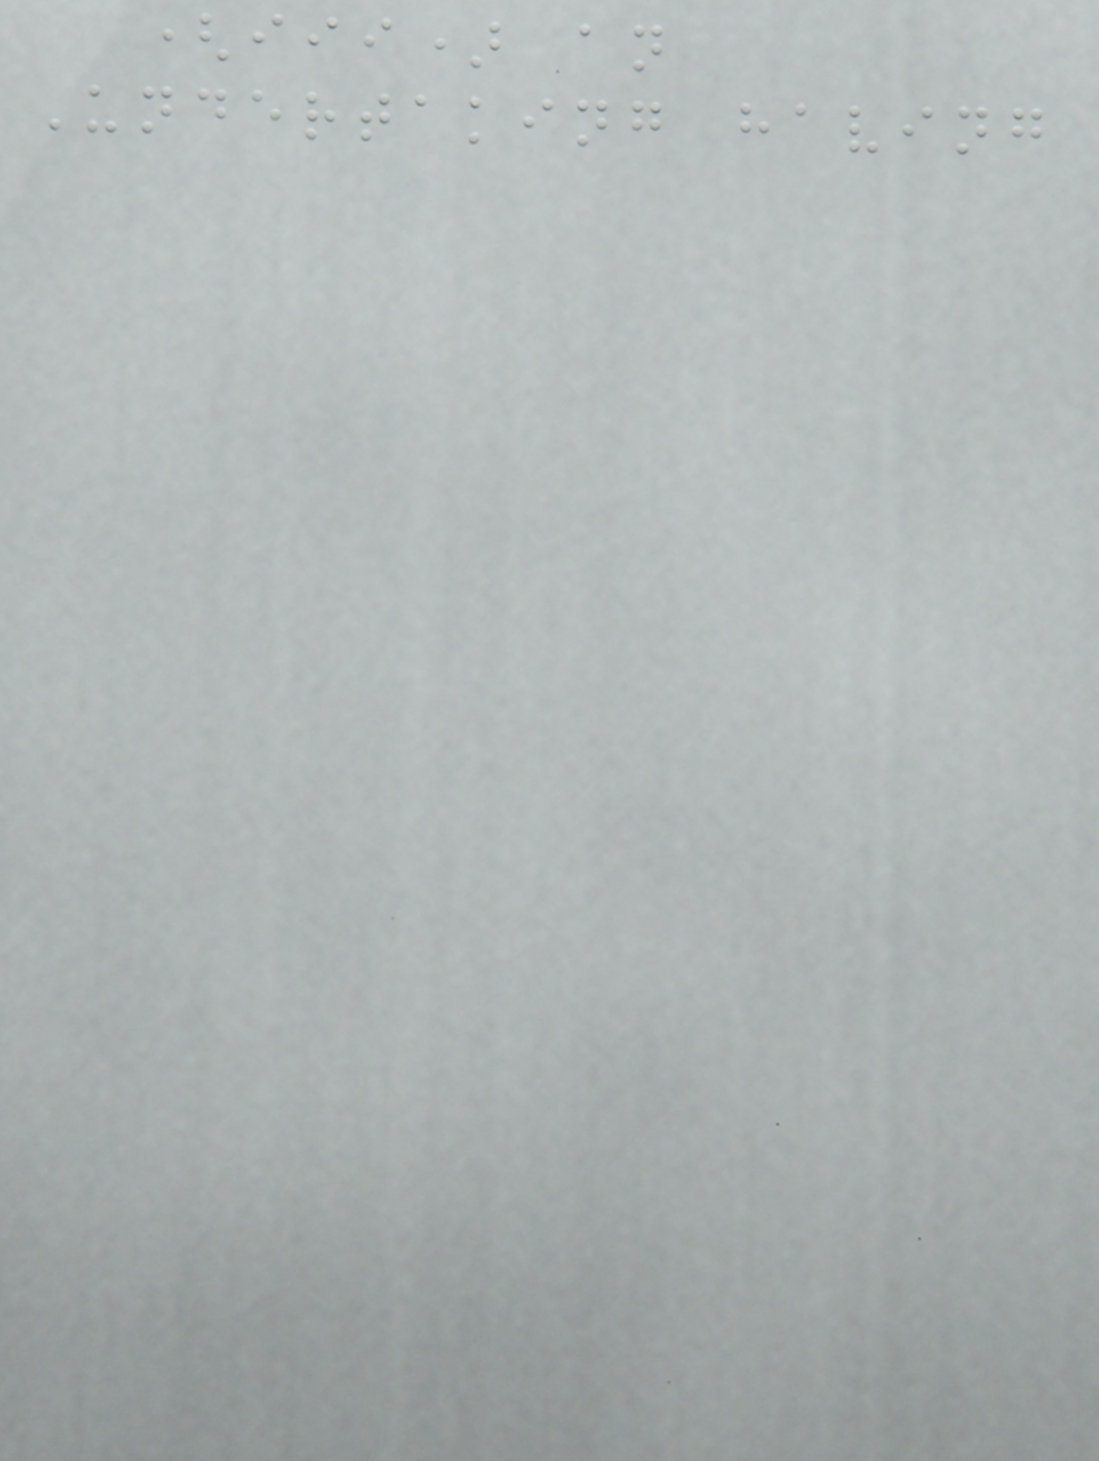(iii) an
Undertaking having
